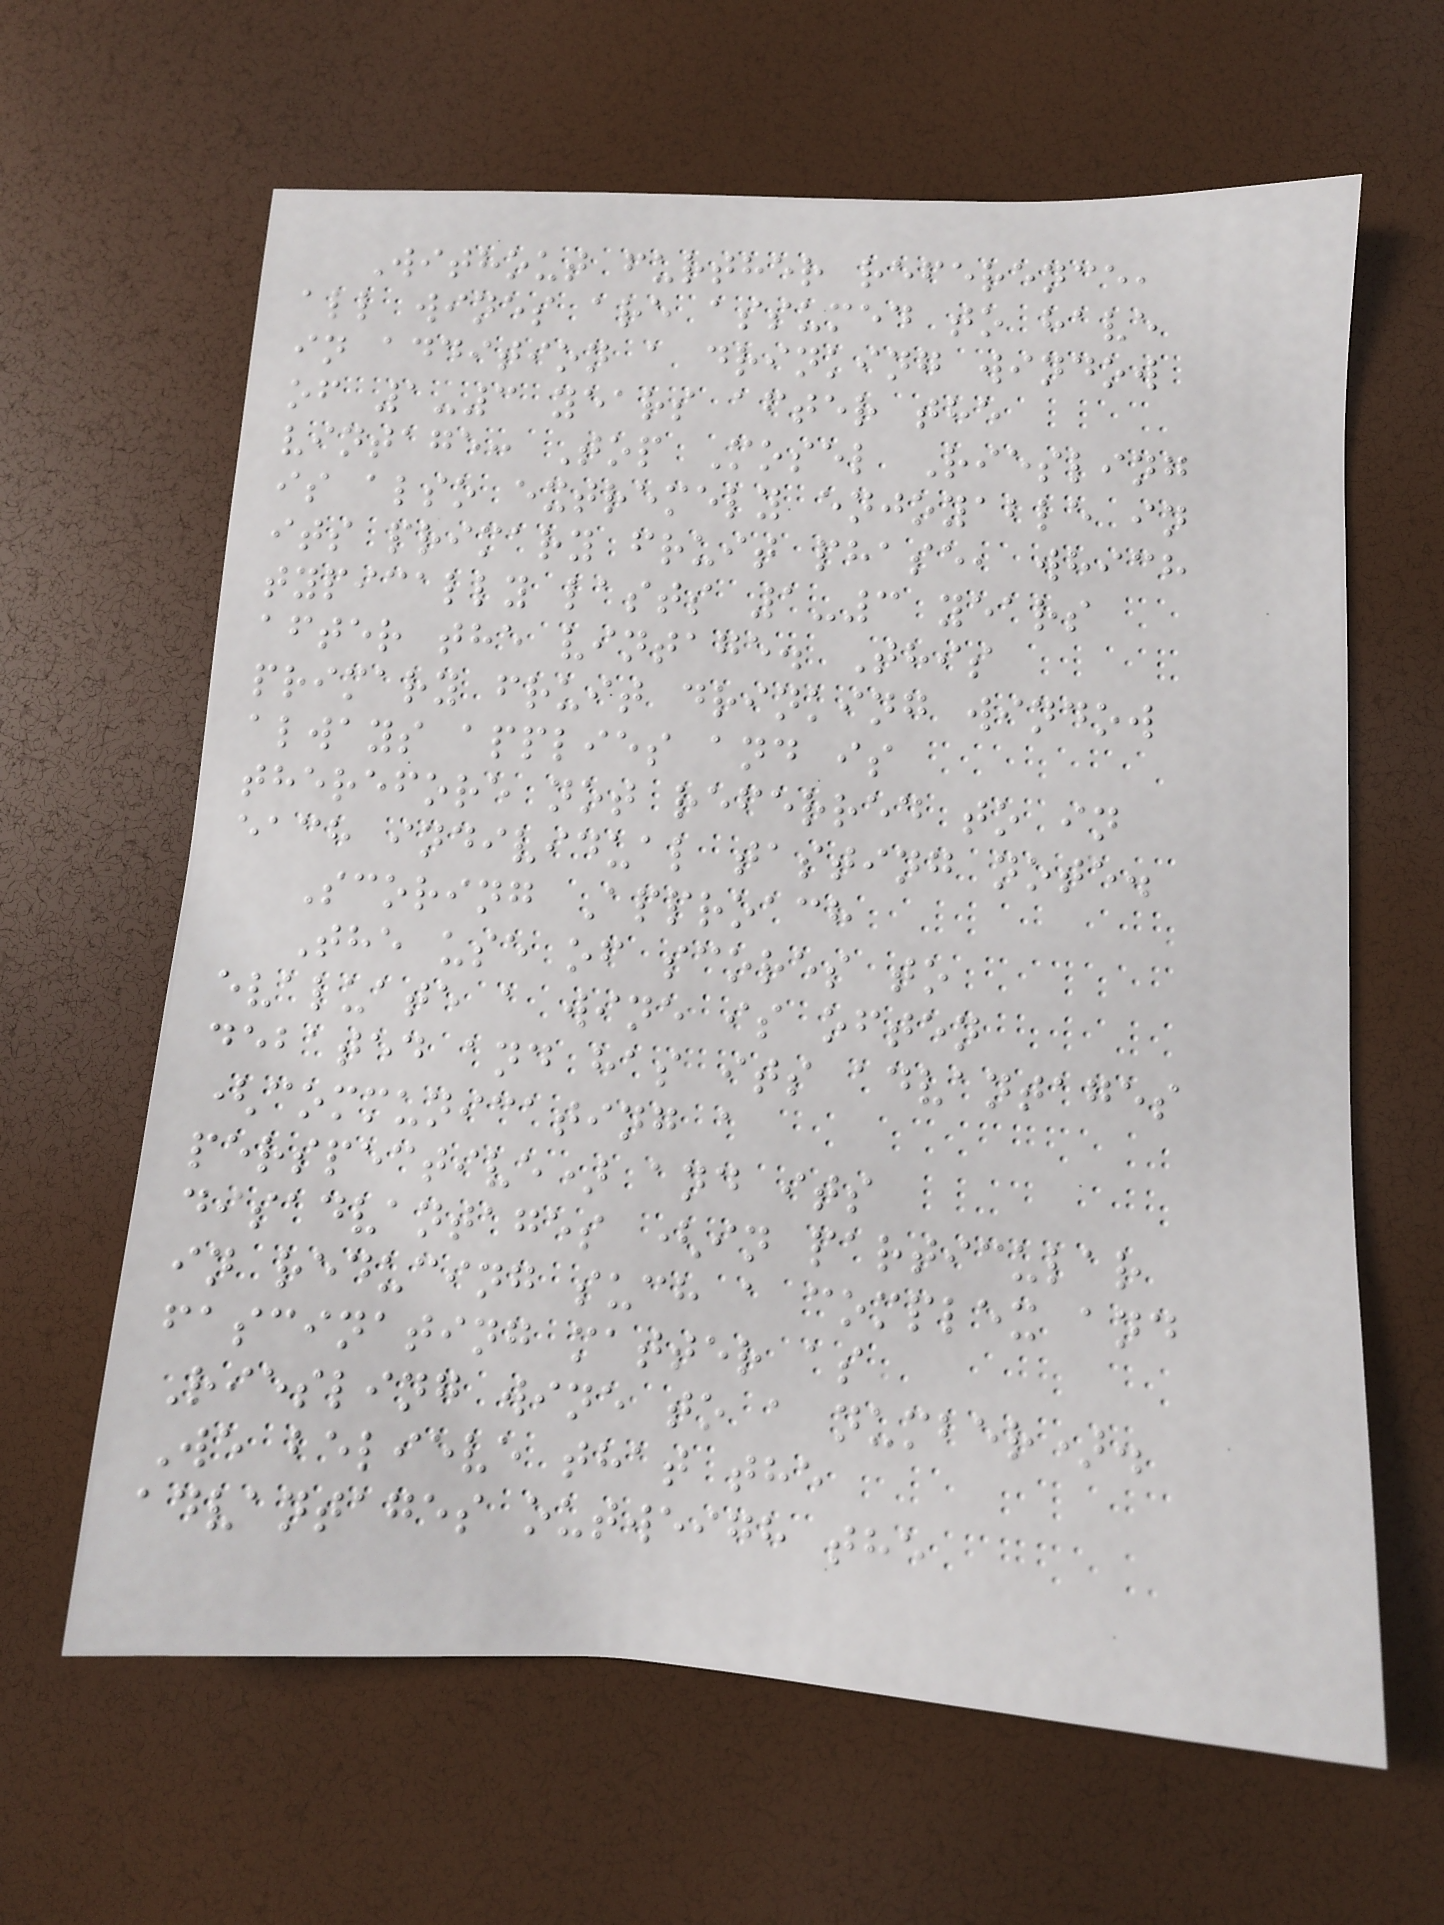Without further reference,
all wines are assumed to have
in addition a drinking window
of 1-3 years after the
vintage: Top Mosel Riesling
is also extremely enjoyable in
its primary fruit phase, which
typically lasts 1-3 years
after the vintage. This
primary fruit drinking window
always applies and is
therefore not referred to in
each individual tasting note.
Scoring Approach
The use of scores to
evaluate a wine is often
debated and has its advantages
(communicating a
perspective) and its
disadvantages (in particular
in reducing such a complex and
fascinating matter as
Riesling wine to a number).
We believe that the
advantages outweigh the
